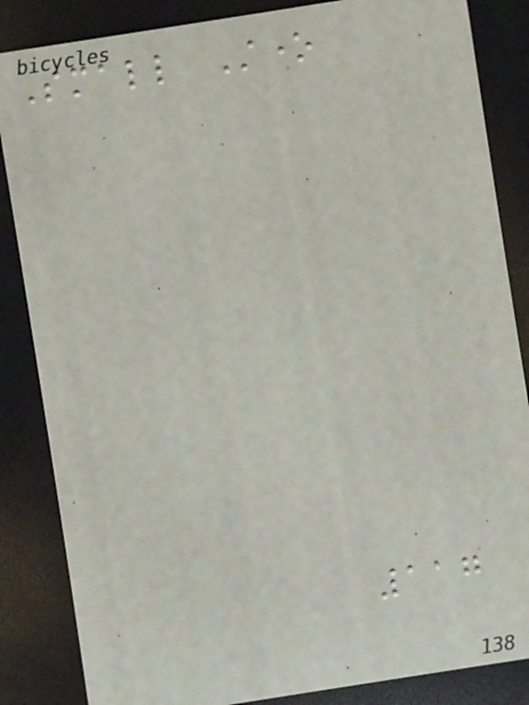Small Stone
117
